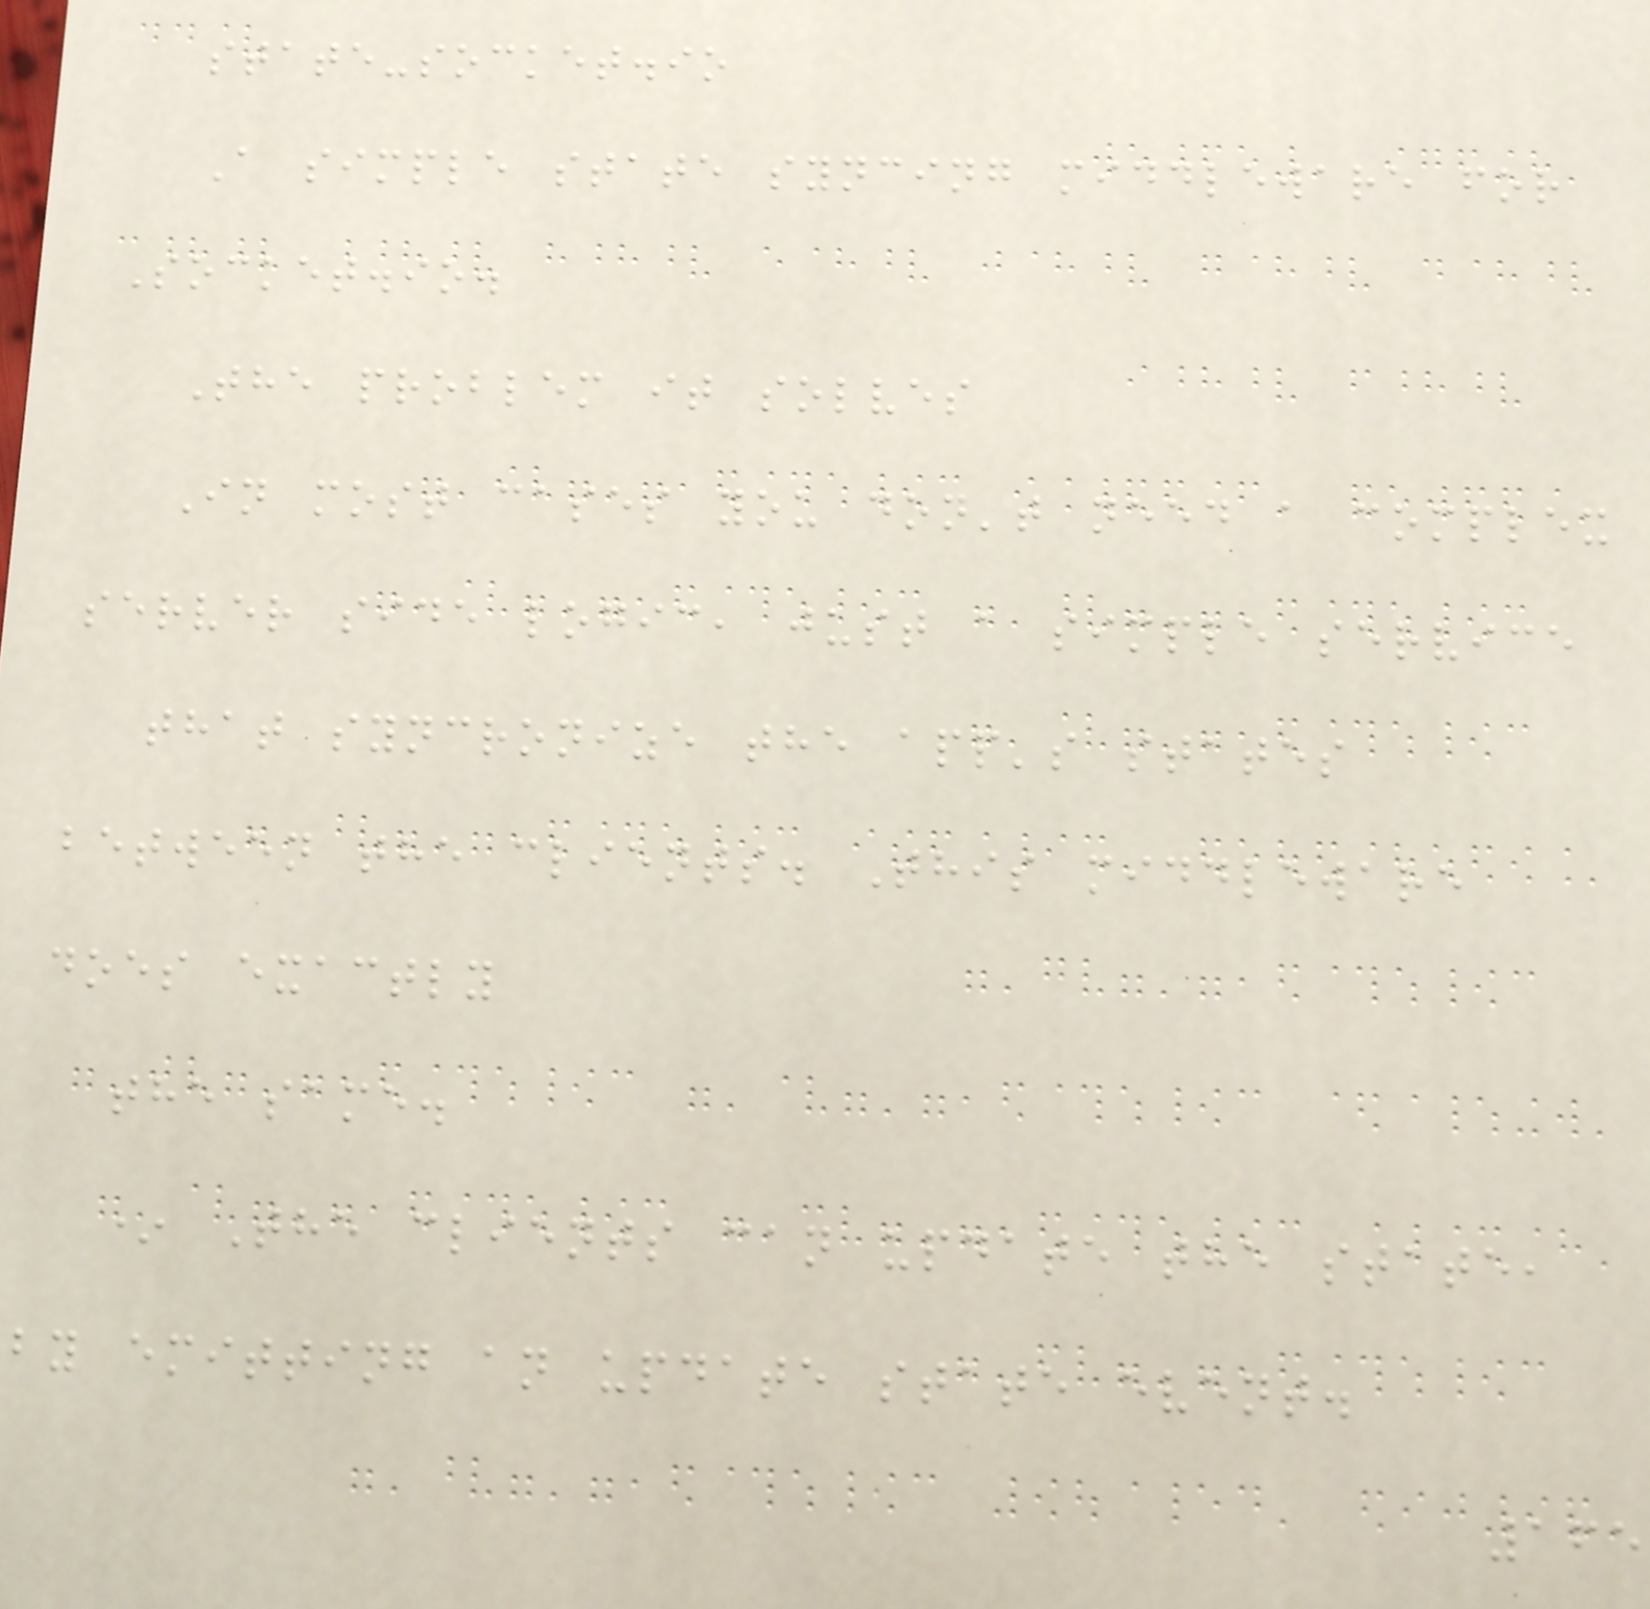state-socket.io
A simple state syncing middleware for
Socket.io.
The problem it solves
In most cases you don't need a complex
server side logic, just a simple service
that syncronize the app's states
between the clients. This middleware
does exactly
the same.
* The clients can update the state,
by emitting an update state event.
165
